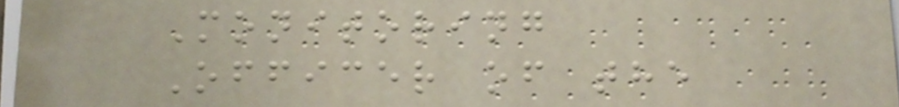Monitoring
Officer of the
